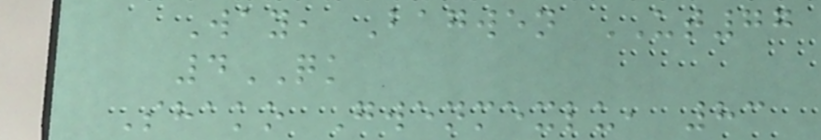Way, Bagwen UT77
4QK
Shako Gwenmexlu, 83
